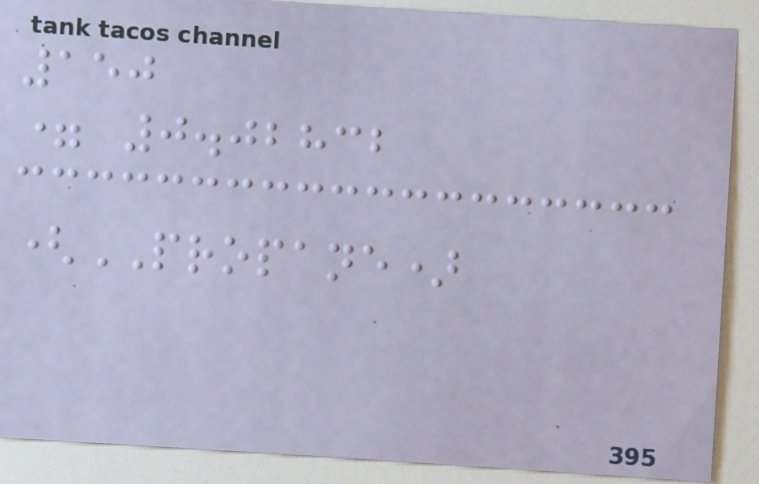150
= 0.02832
(PROPANE)
